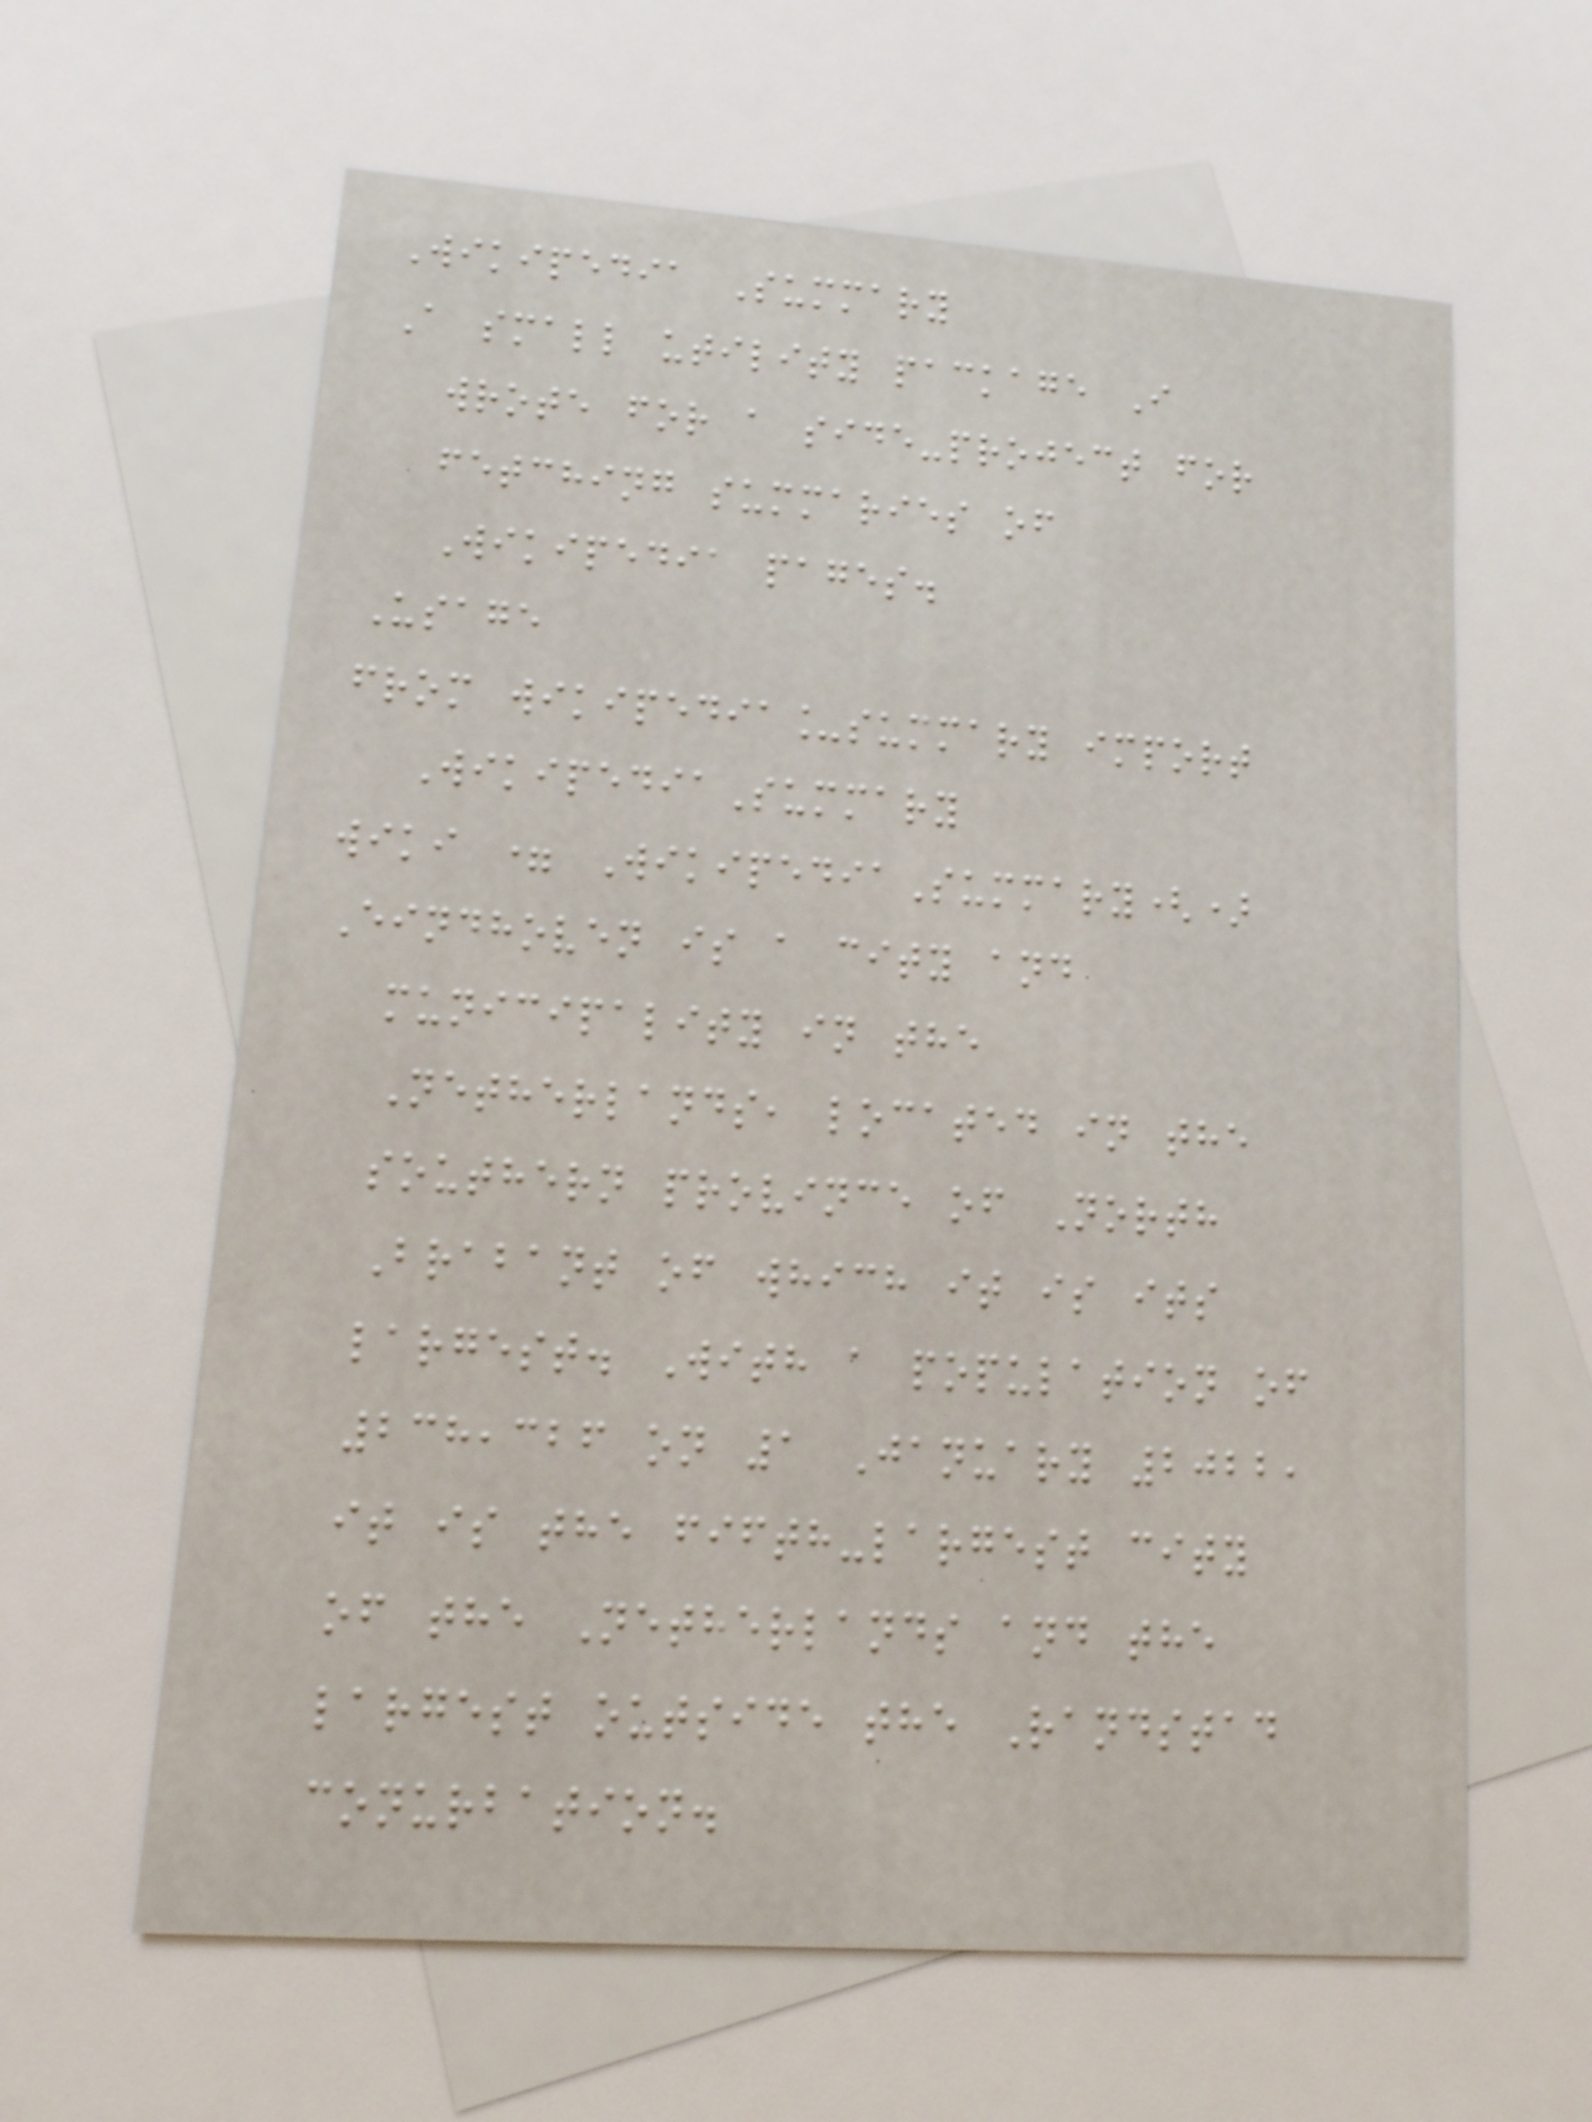Wikipedia Summary
A small utility package I
wrote for a side-project for
fetching summaries of
Wikipedia pages.
Usage
from wikipedia_summary import
WikipediaSummary
wiki = WikipediaSummary()
Eindhoven is a city and
municipality in the
Netherlands, located in the
southern province of North
Brabant of which it is its
largest. With a population of
238,326 on 1 January 2022,
it is the fifth-largest city
of the Netherlands and the
largest outside the Randstad
conurbation.
